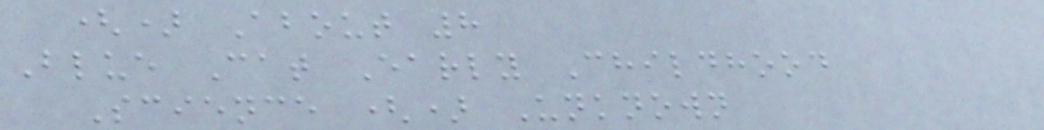() About 8
Blue Cat Early Childhood
Science () Unknown
